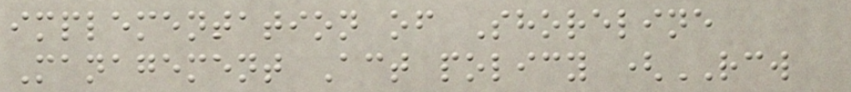implementation of Shoreline
Management Act policy (RCW
